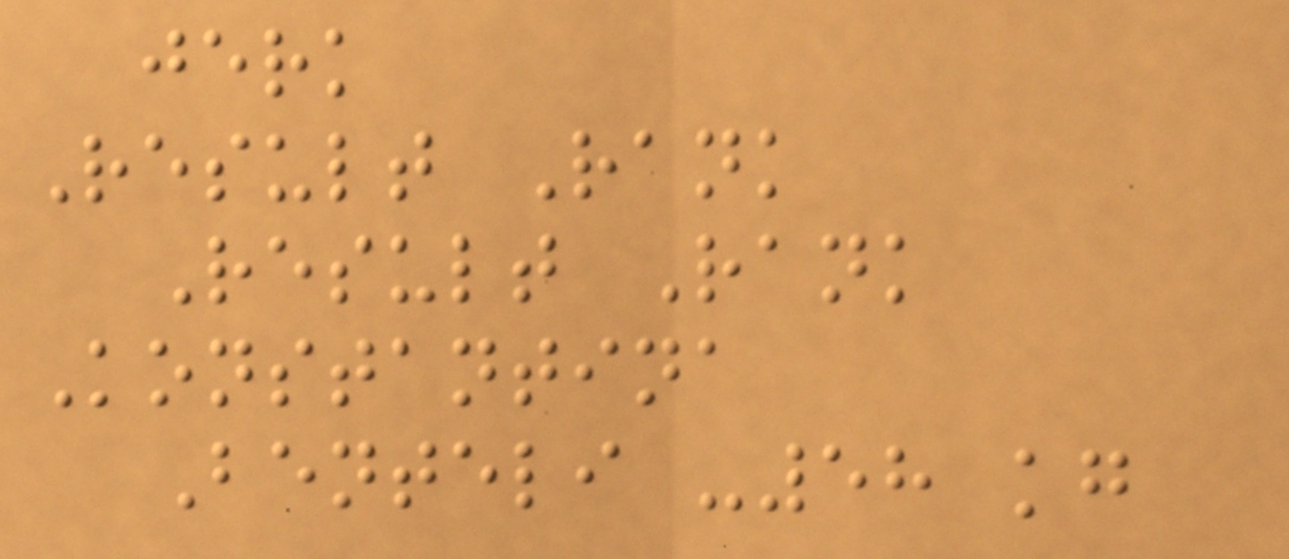jerk
Result Rank
Result Rank
Konstantina
Benteli -58 kg
